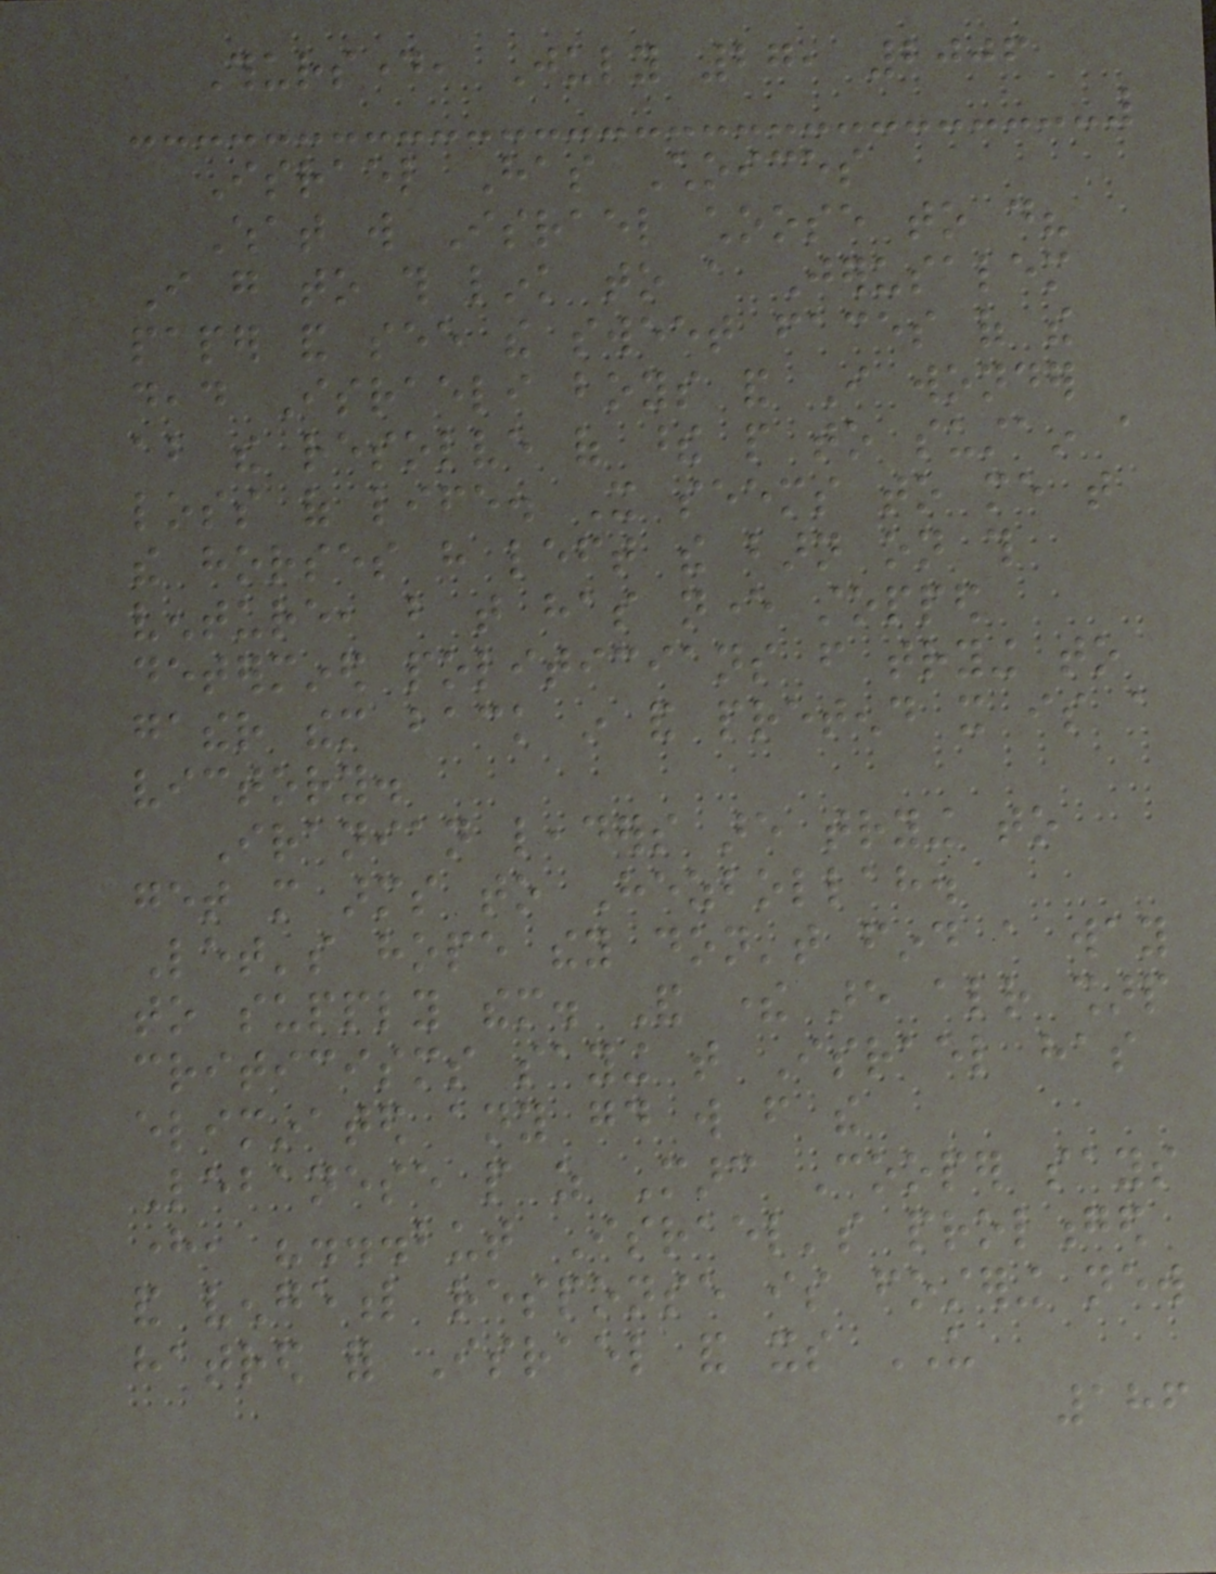Thursday, July 27, 2006
Israel Has Choices
What will Israel choose to do?
I go to this link to a Jerusalem
paper and see the sweet faces of the
dead Israeli boys and I wonder
about the resolve of these people to sustain a
loss of life. It seems to me that
the horses have left the barn on this
venture, but that has never stopped
determined politicians from trying to
gather them back in and pretend it is a
victory.
Iranian leaders are trying to
get more arms to Hezbollah.
Let's hope they don't find a way
to supply them. And there are already sharp
criticisms saying that Israel has
eliminated any good will from the
Lebanese people as Marc Cooper says
here, "...but Israel's prolonged
and vengeful response is fostering new
hatred for Israel and its US
186
